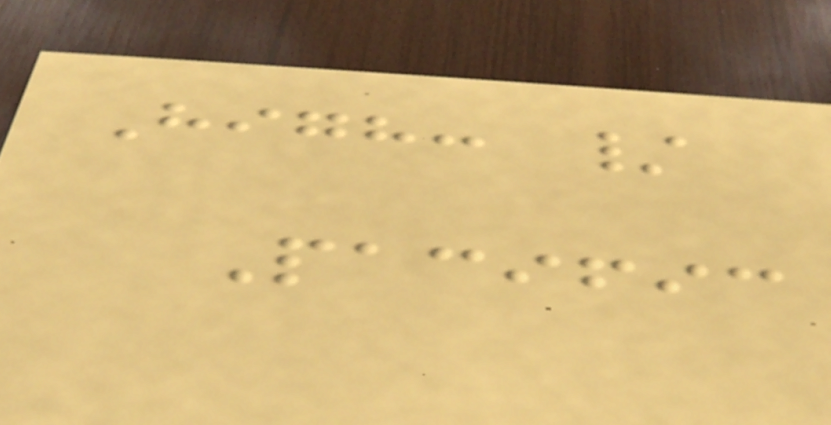High: /
Pacific
